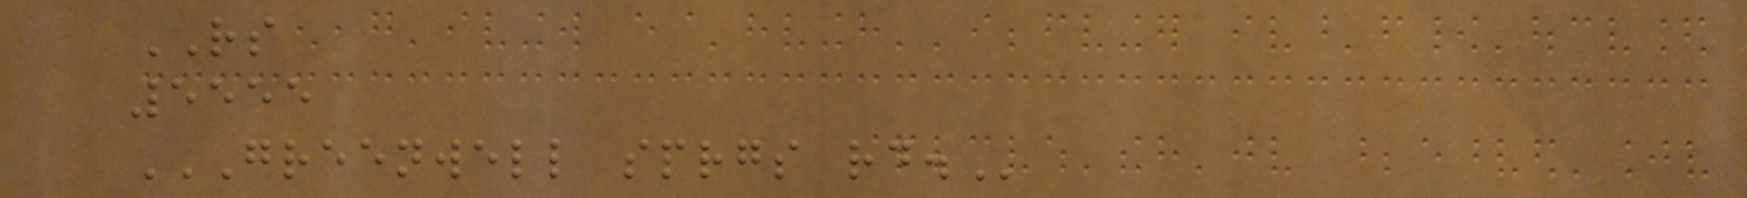RS
5555
GREENWELL SPRGS RD.
